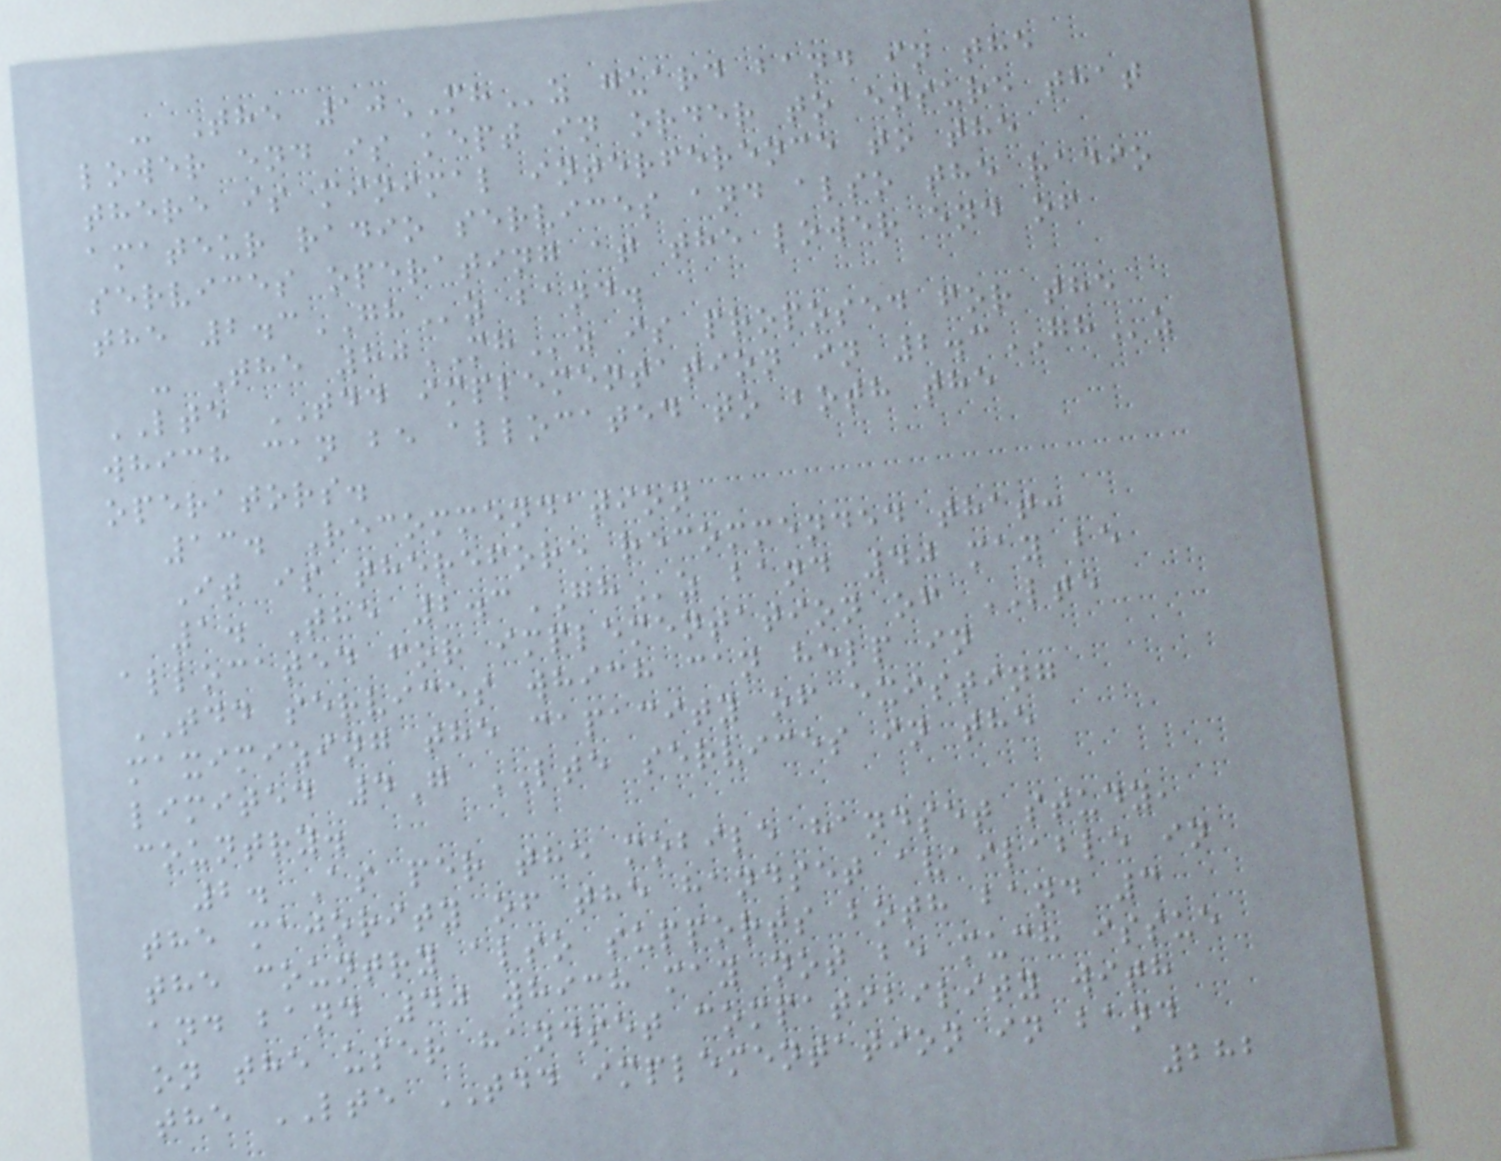- The 10MHz guard band in the
lower end is kept in order to ensure that
there is minimal interference to the
amateur radio services and also the radio
services operating at the lower end of
the 2.3GHz band.
- The 80MHz is proposed for the
LTE TDD implementation in 2.3GHz
which can be allocated to both the
operators.
13. Recommendation
It is therefore recommended that:
1. The 2.3GHz band 40 may be
allocated for implementation of LTE
TDD services which can help in
maximizing the capacity of existing
limited 4G LTE services in the
country.
2. As per the mobile handset study,
the majority of the handset available in
the country also supports both band 3
and band 40 which may not be much issue
on the user handset compatibility with
the LTE TDD implementation in band
282
